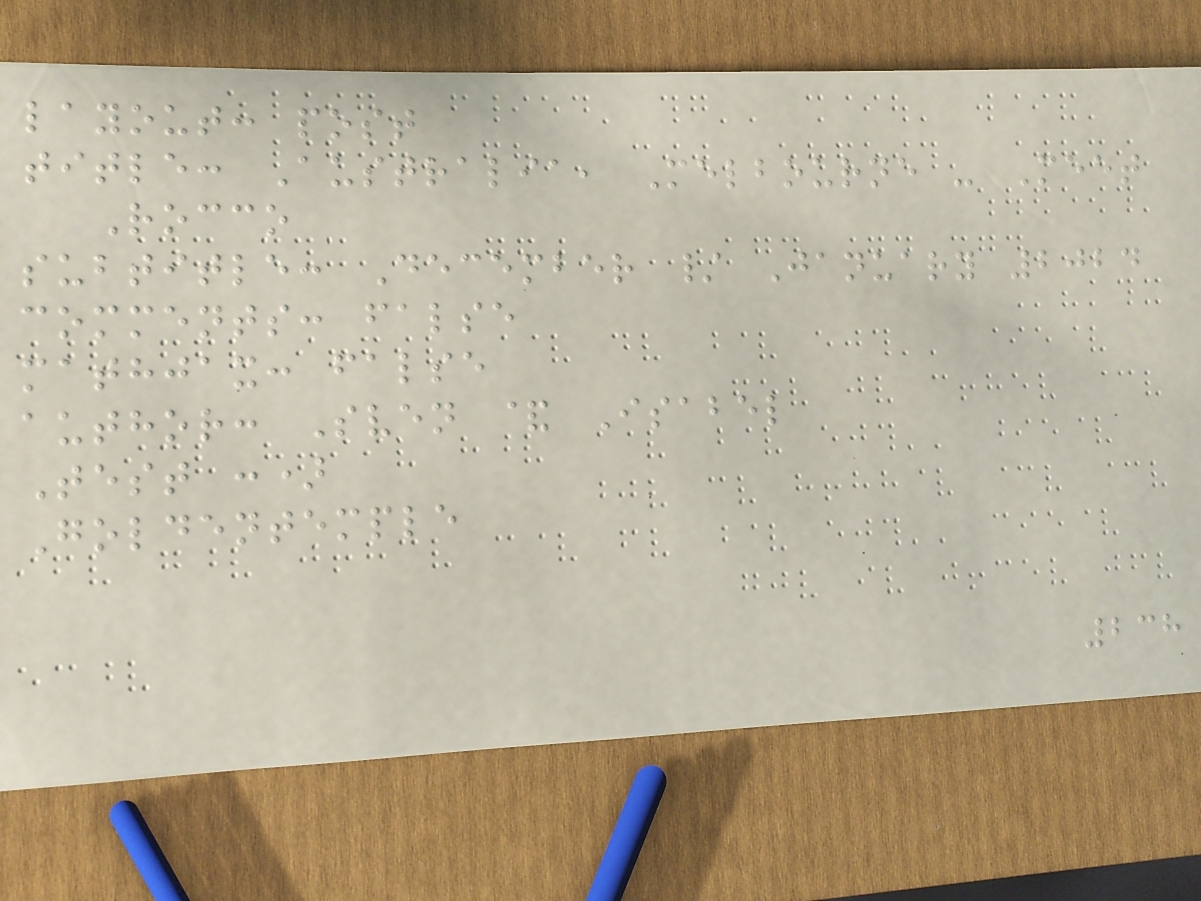layout: post
title: Australia, Melbourne - Meet
Rocco
subtitle: December / January 2024
comments: false
mathjax: false
author: Sven & Isabel
Test :)
Goldentemple
238
